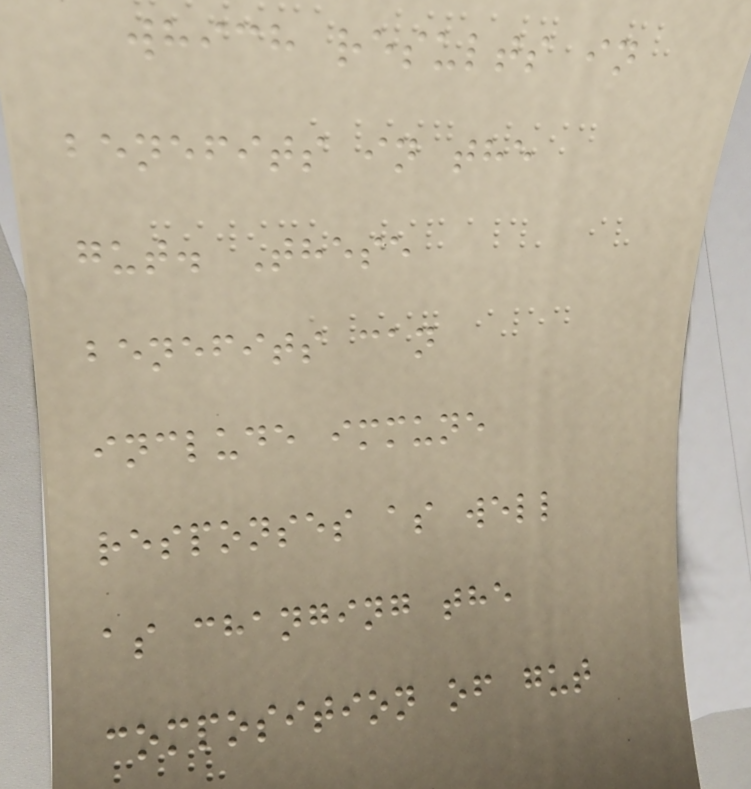which results in
benefits in the
gut. These
benefits can
include immune
responses as well
as changing the
composition of gut
